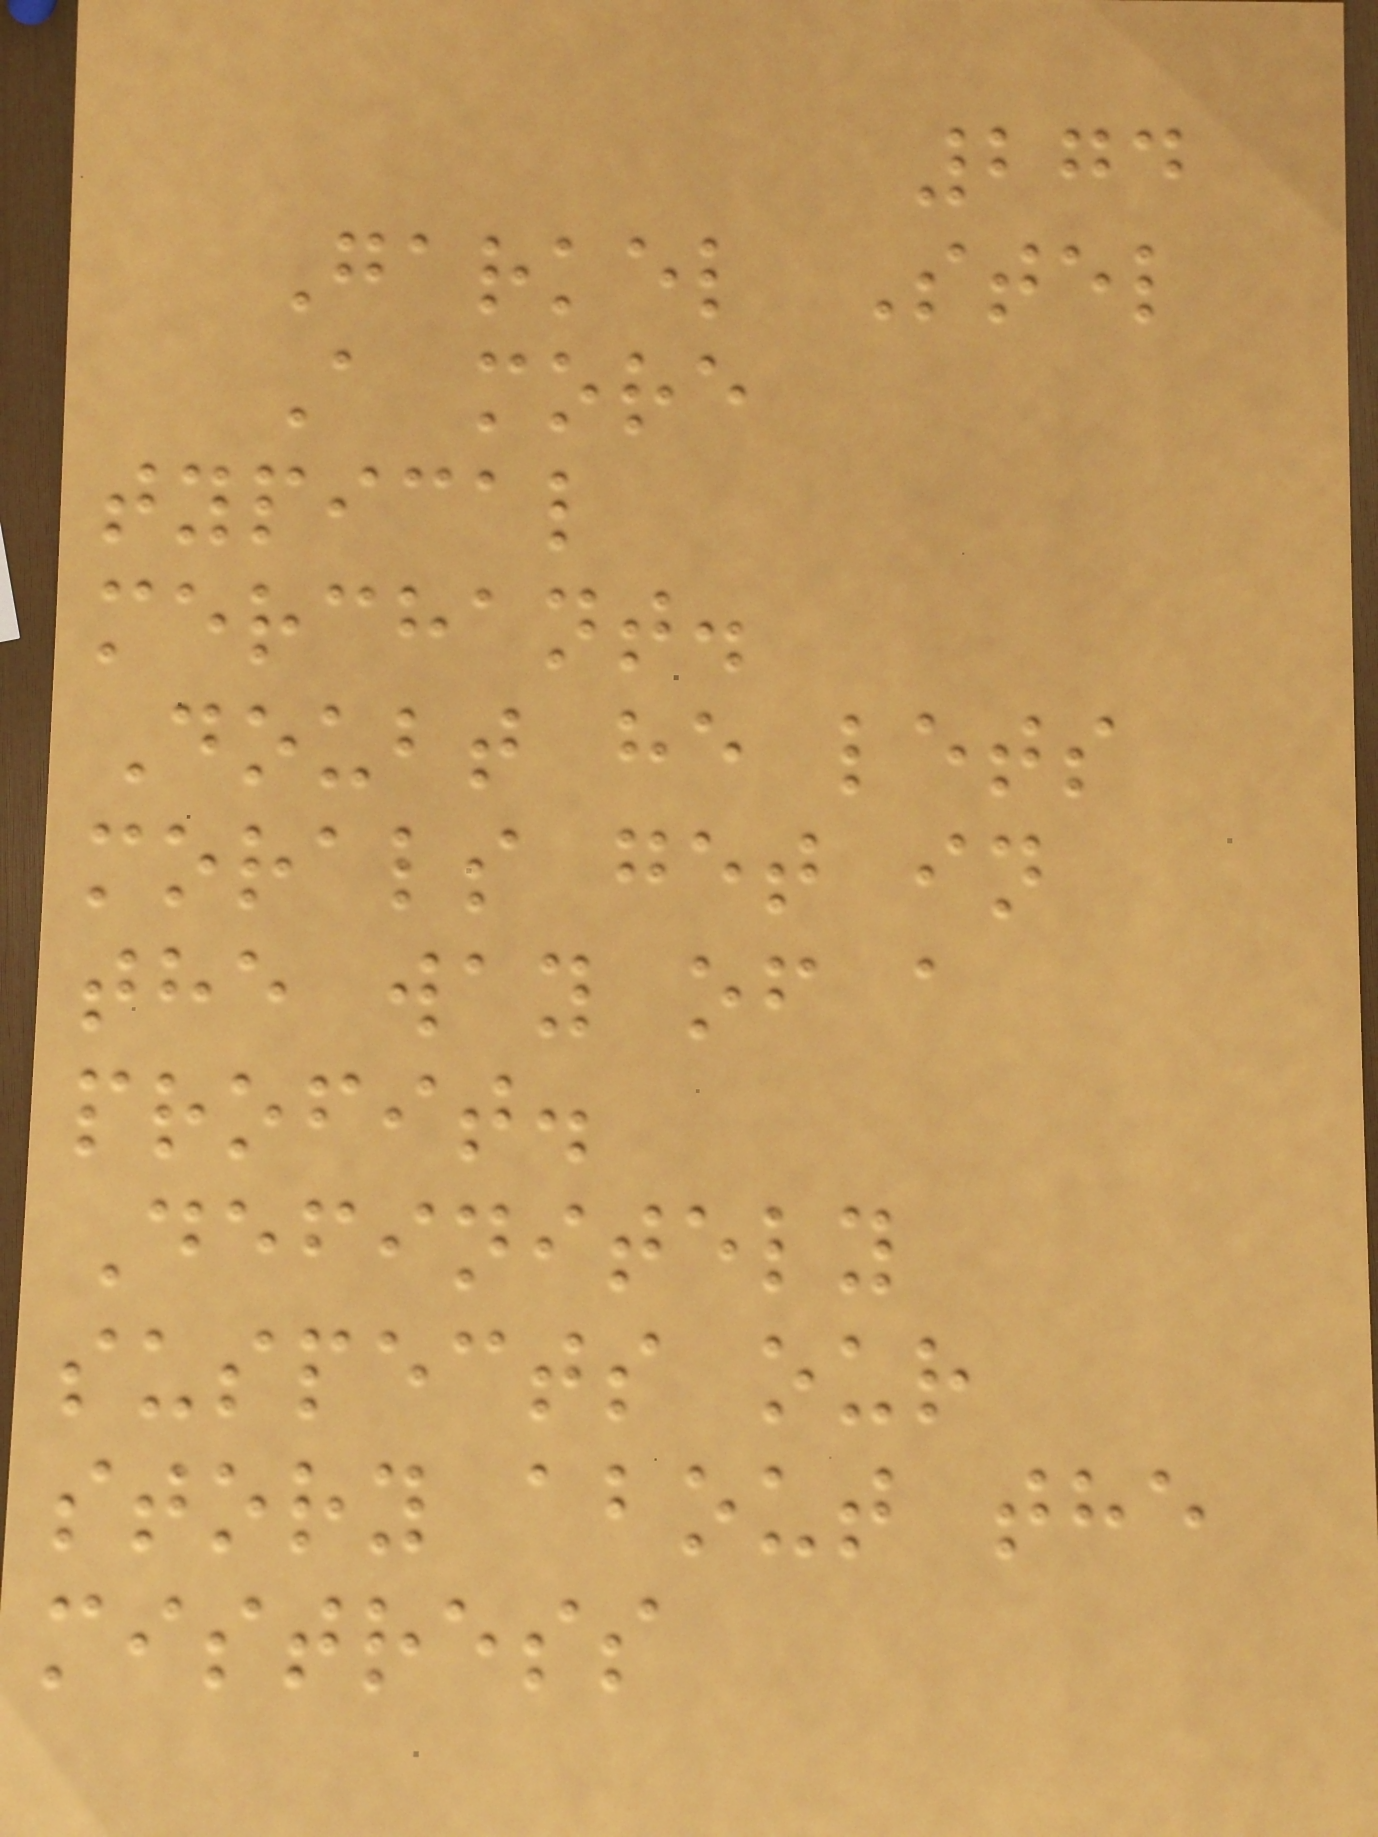274
Garkel Stel
A more
typical
merchant.
Doubt he lets
morals get in
the way of a
profit.
Definitely
suspects our
story about the
mistress
